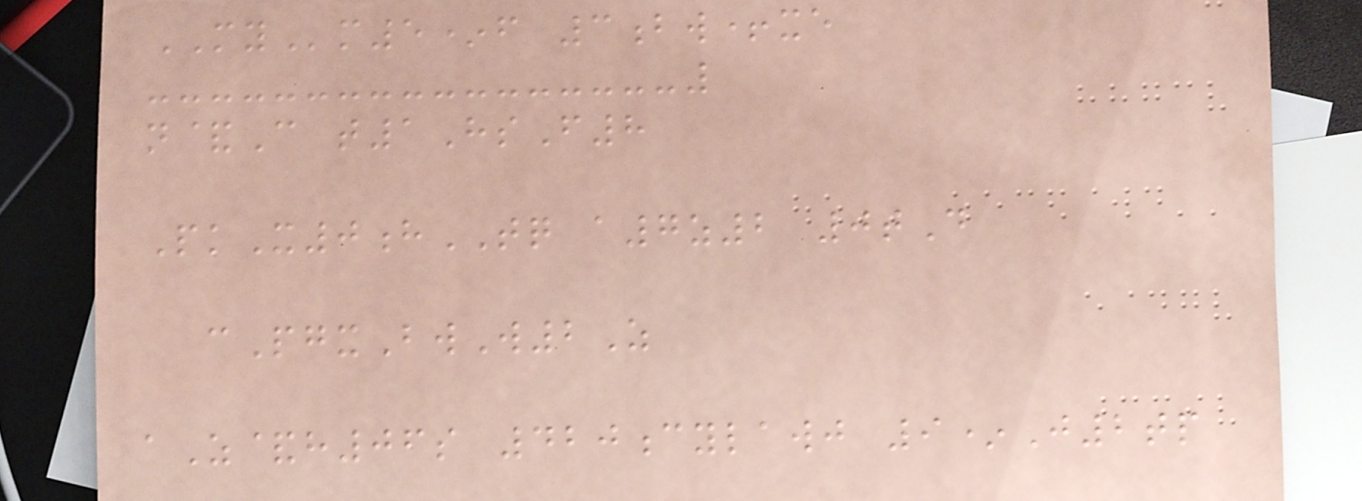MYm5*f 3bw+xe
n&C t1HsF8
PkX0hTQ a7z2 0tD
cPgxBwW2Z
aZ&h06s 420cylawj 9*J2tp
